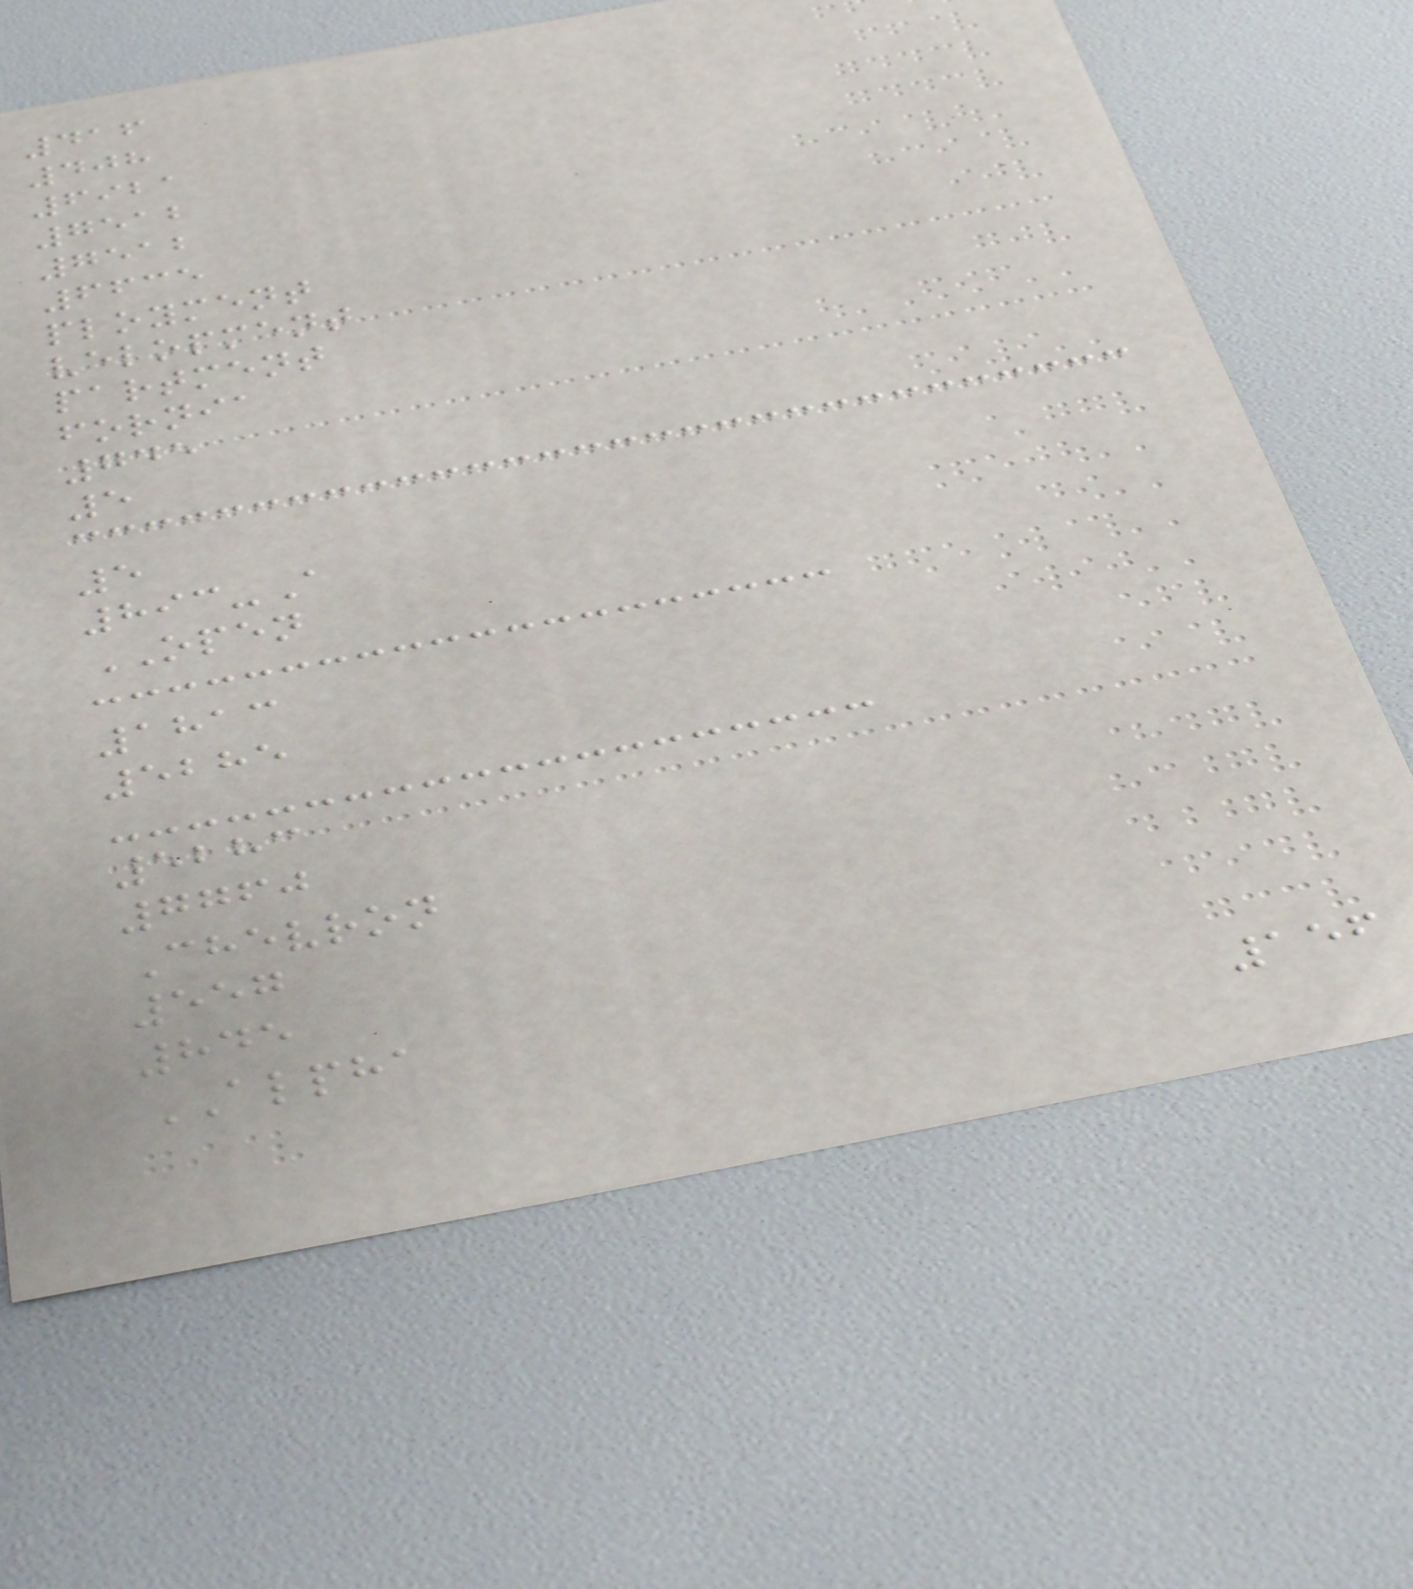416
408
6921
7512
7512
6635
ployment
velopment
partment
fornia
745
5
5
893-A
OPEN
1813
5285
5283
7760
Chevron
557
845
ALPHA
156
